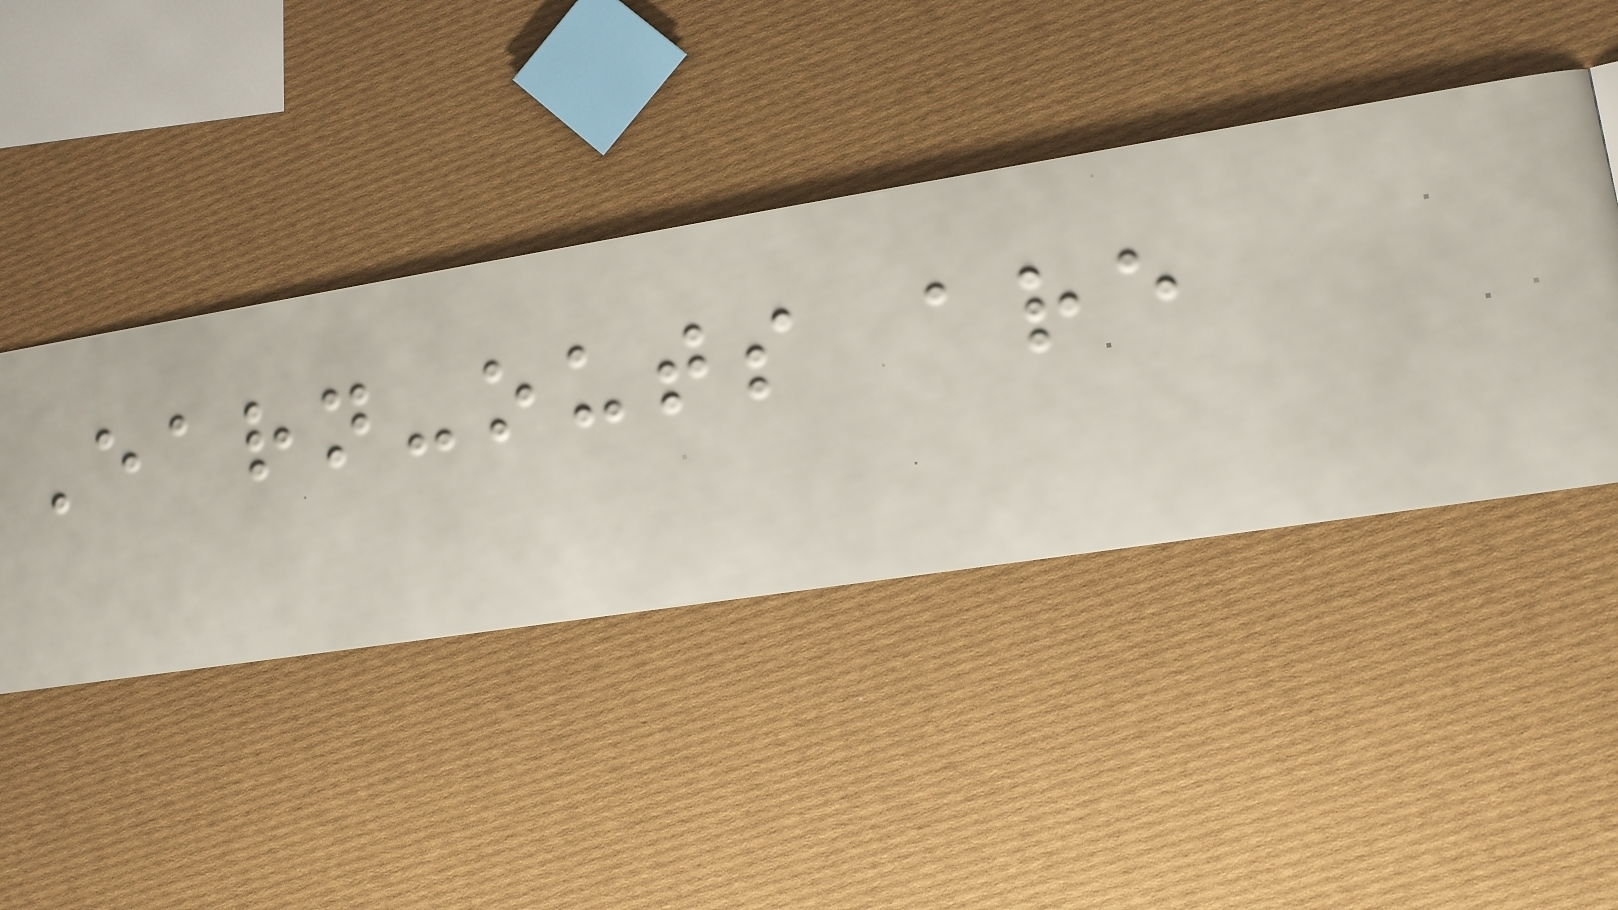Earn-outs are
